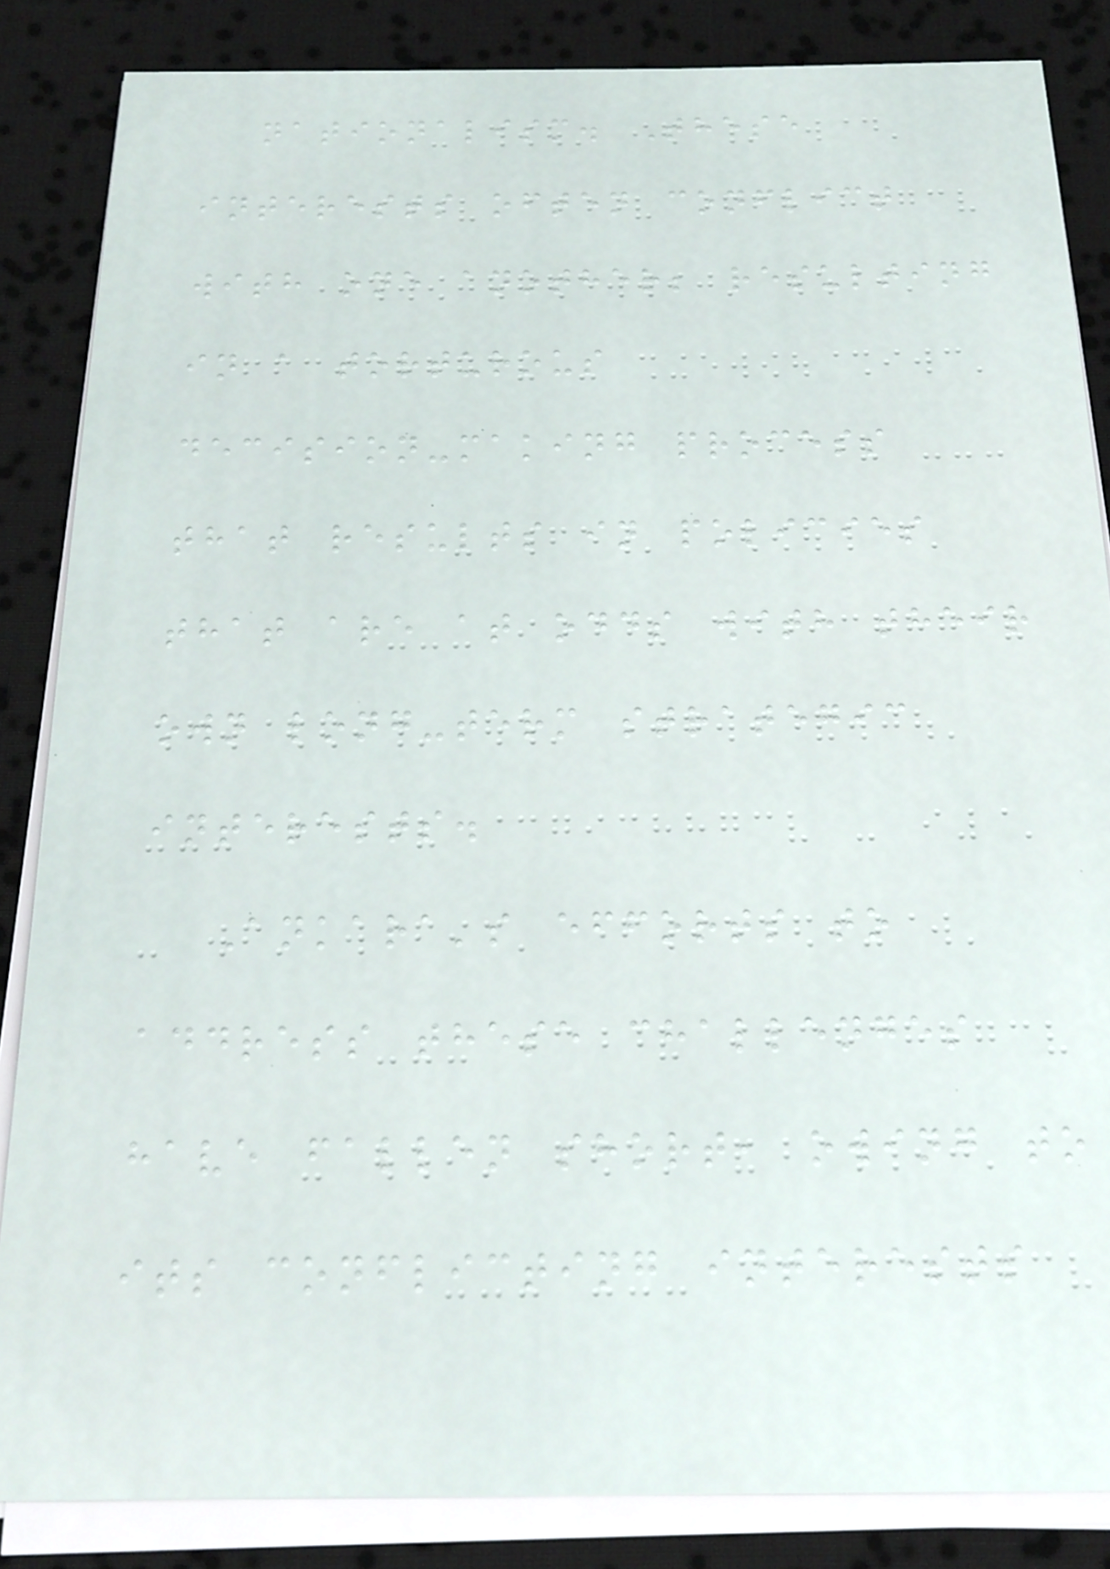nationalism. These
interests often conflict
with one another; resulting
in a torturous
decision-making process
that results in policies
that are at odds with their
own long-term strategic
interests.
Ankara's efforts to
address these challenges
have fallen short, owing to
its conflicting interests
